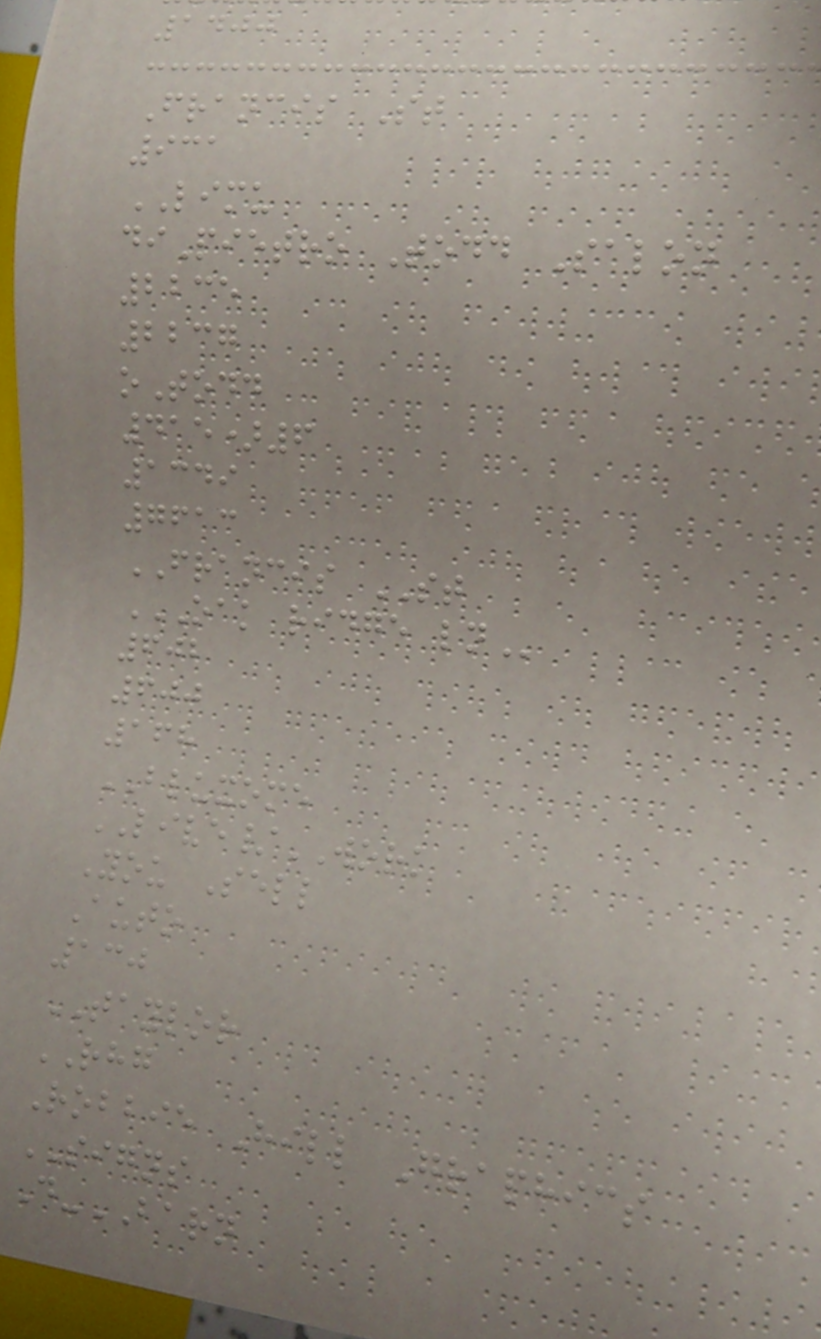1400
Francis St
931
LIMU
diPietro Todd Salon
2235
2237
oTodd
415)6
1349
7613
FRANCIS ST
OAK RIDGE LN
602
600
168
BLUXOME
LIVE/WORK
You Sell
Auto
130
TAYLOR
RHG
Robbie Hill Graphics
SIGNS
D-BARN
